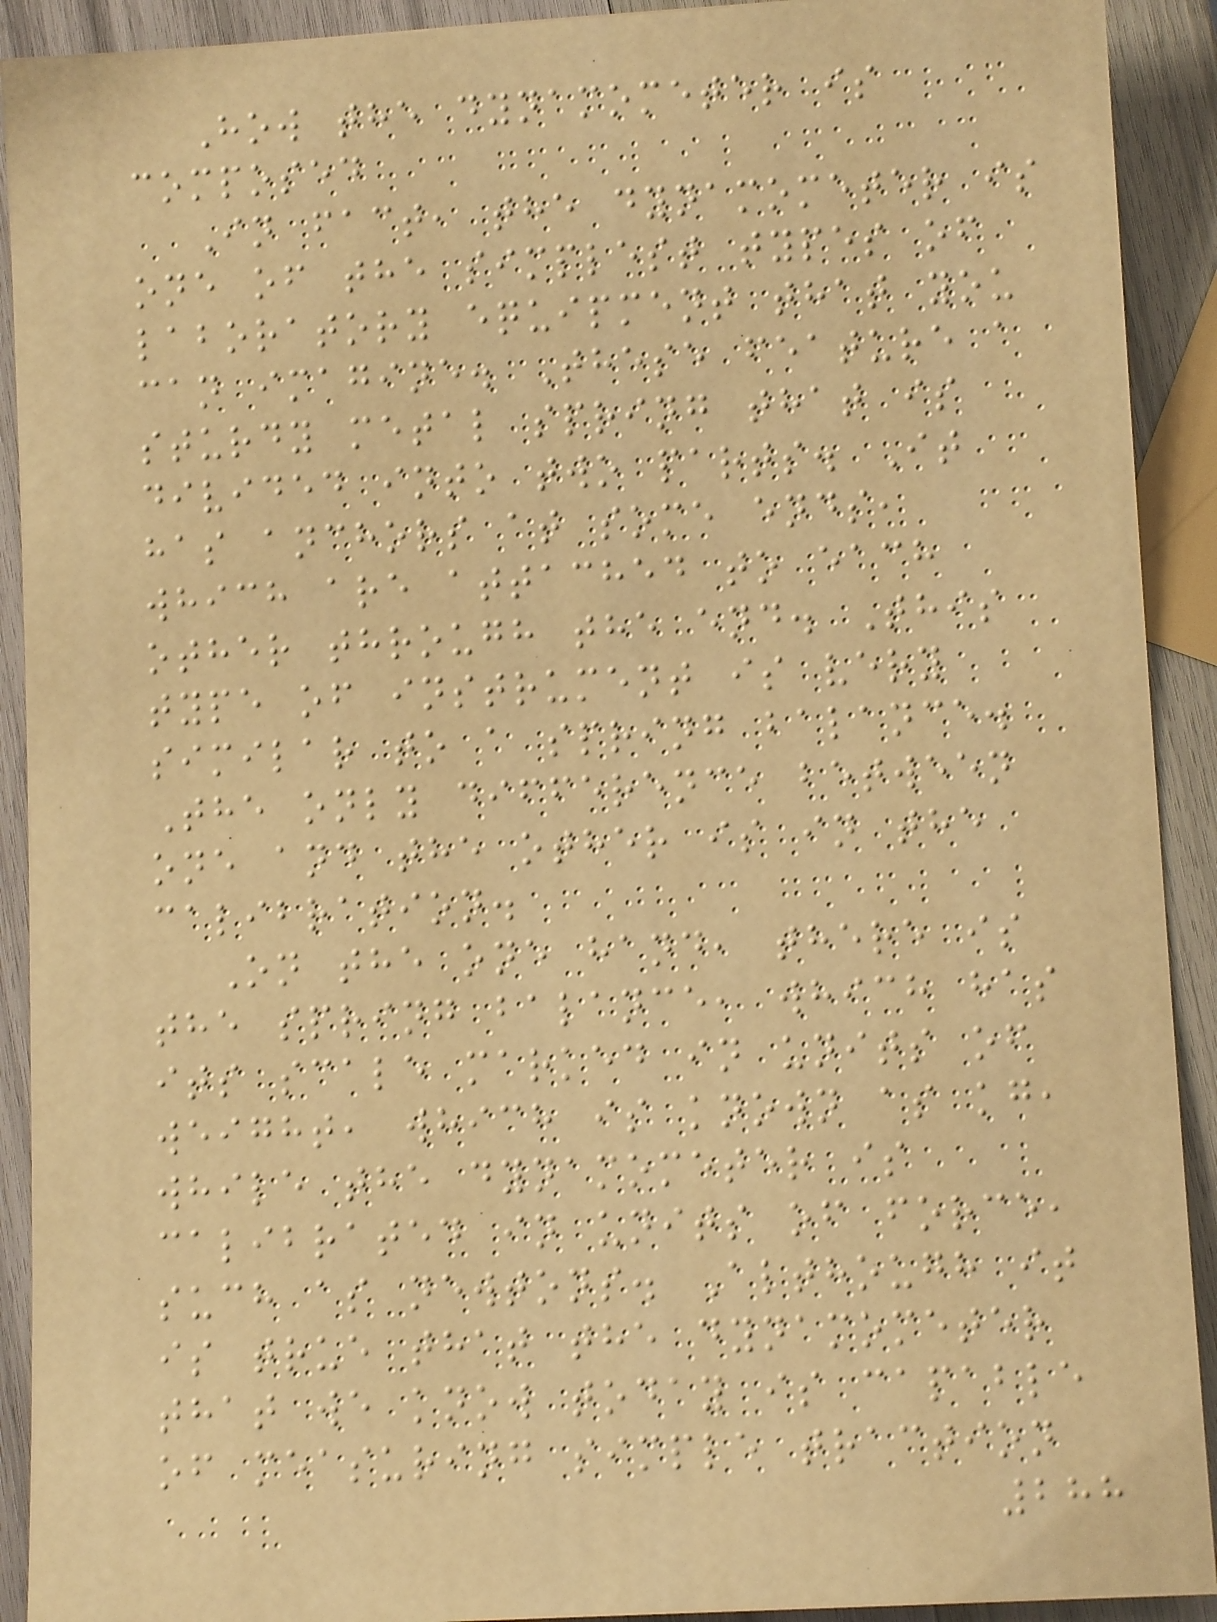How the dynamometer is
composed
In fact, the dynamometer is
one of the simplest types of
laboratory equipment that you
can imagine. These feature a
sturdy metal spring that is
divided into two parts. It
has anchors at some ends,
which are attached to each
other through the end. This
type of instrument is very
similar to a spring balance.
The only difference between
one and the other is in the
calibration.
On the one hand, there is
the spring balance, which has
its scale marked in units of
weight, which is known as kg,
while the dynamometer is
calibrated in units of force,
such as newtons. Although it
is true that the dynamometer
that we know today is capable
of measuring simple traction
288
